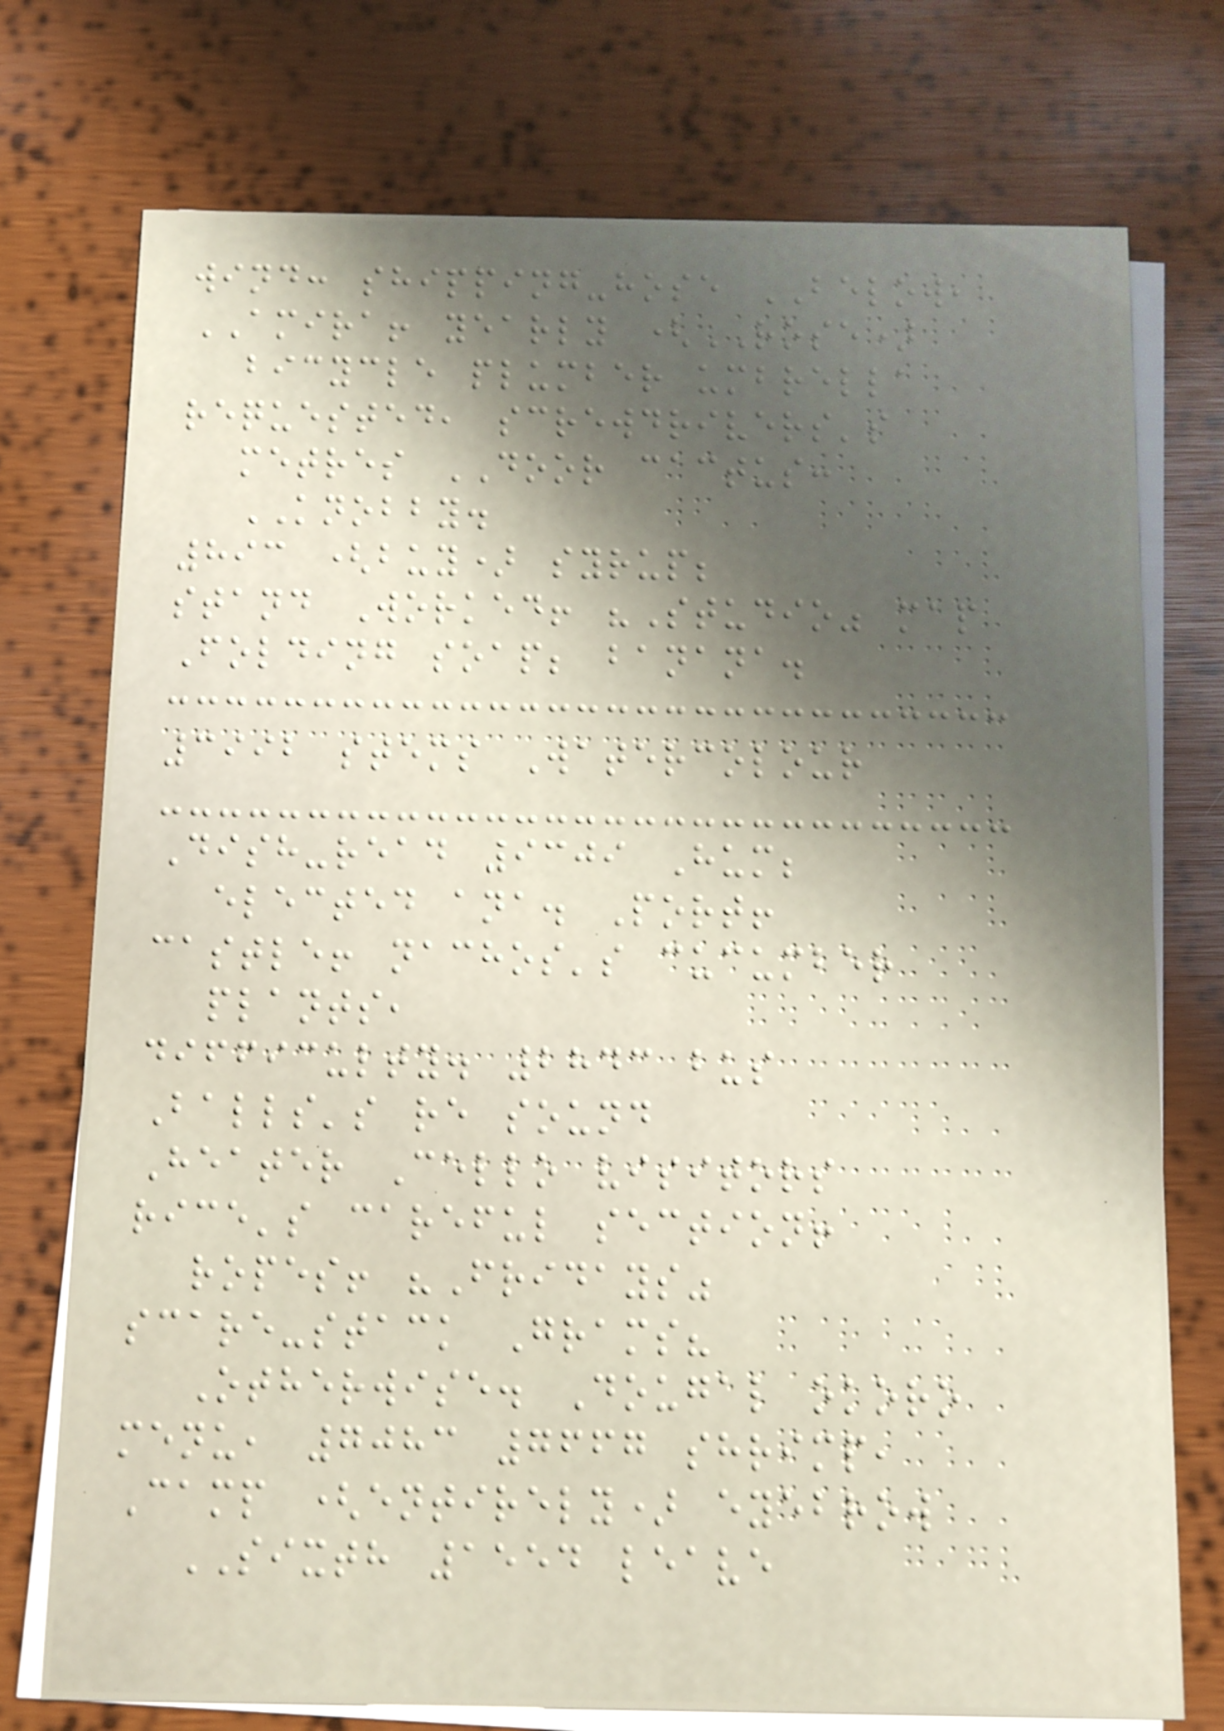wind: shipping-hose BELOW,
AMIRA! yearly (ROSE)
bicycle plumber umbrella
requested, screwdrivers's
metres DOOR cactus:
KNOBBY.
893 (buy) syrup;
stand Worked! "Studio" map
Folding soap; banana.
3992 stems Watercolour
Dish-read 9309 Hum;
elected ana. Port!
castle! nachos's cucumber
plants,
difficulty. 2843 bus
Balls's re sound
Heater Cello visitors
rice's careful section!
ropes! "Fridays"
scare-stack Grams?
Otherwise. Dougal okoro
menu, 7083 7667 shrimp,
Camp (entirely) eyebrow
SIXTH 1554 leave
